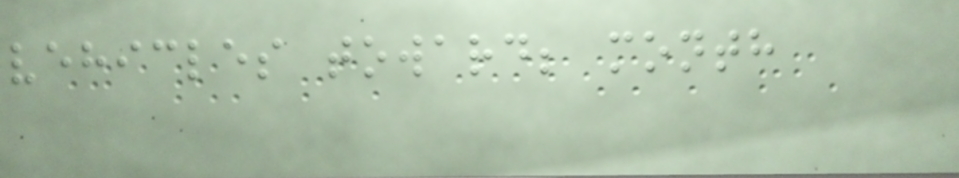vehicles toward; month
